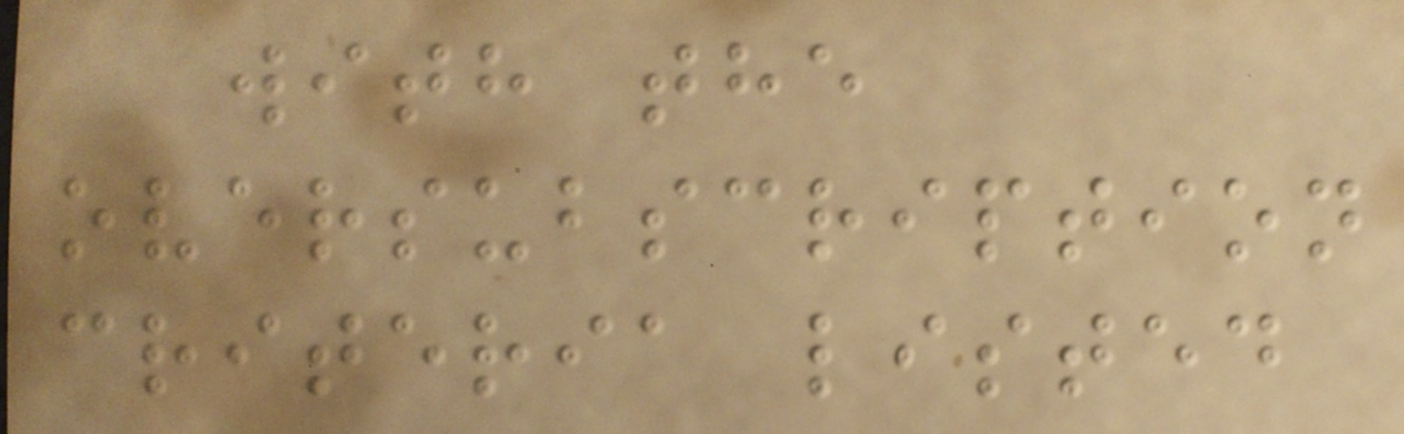with the
oversubscription
criteria listed
